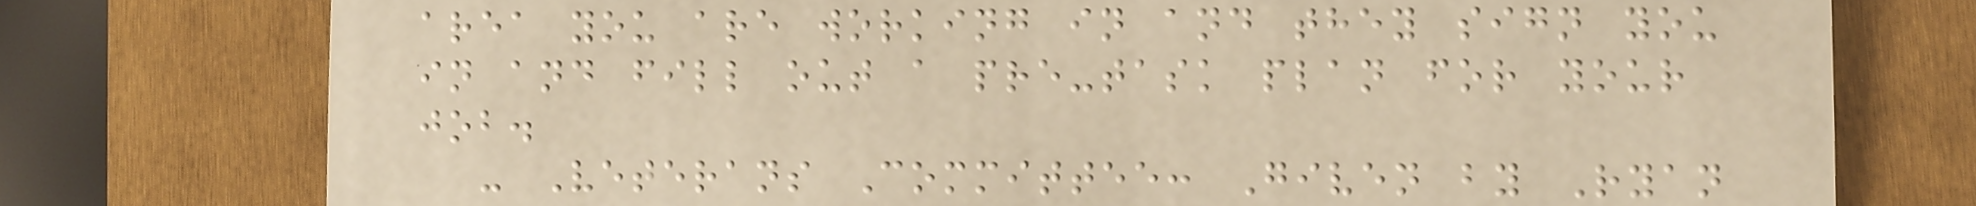area you are working in and they sign you
in and fill out a pre-task plan for your
job.
- Veterans Committee: Given by Ryan
